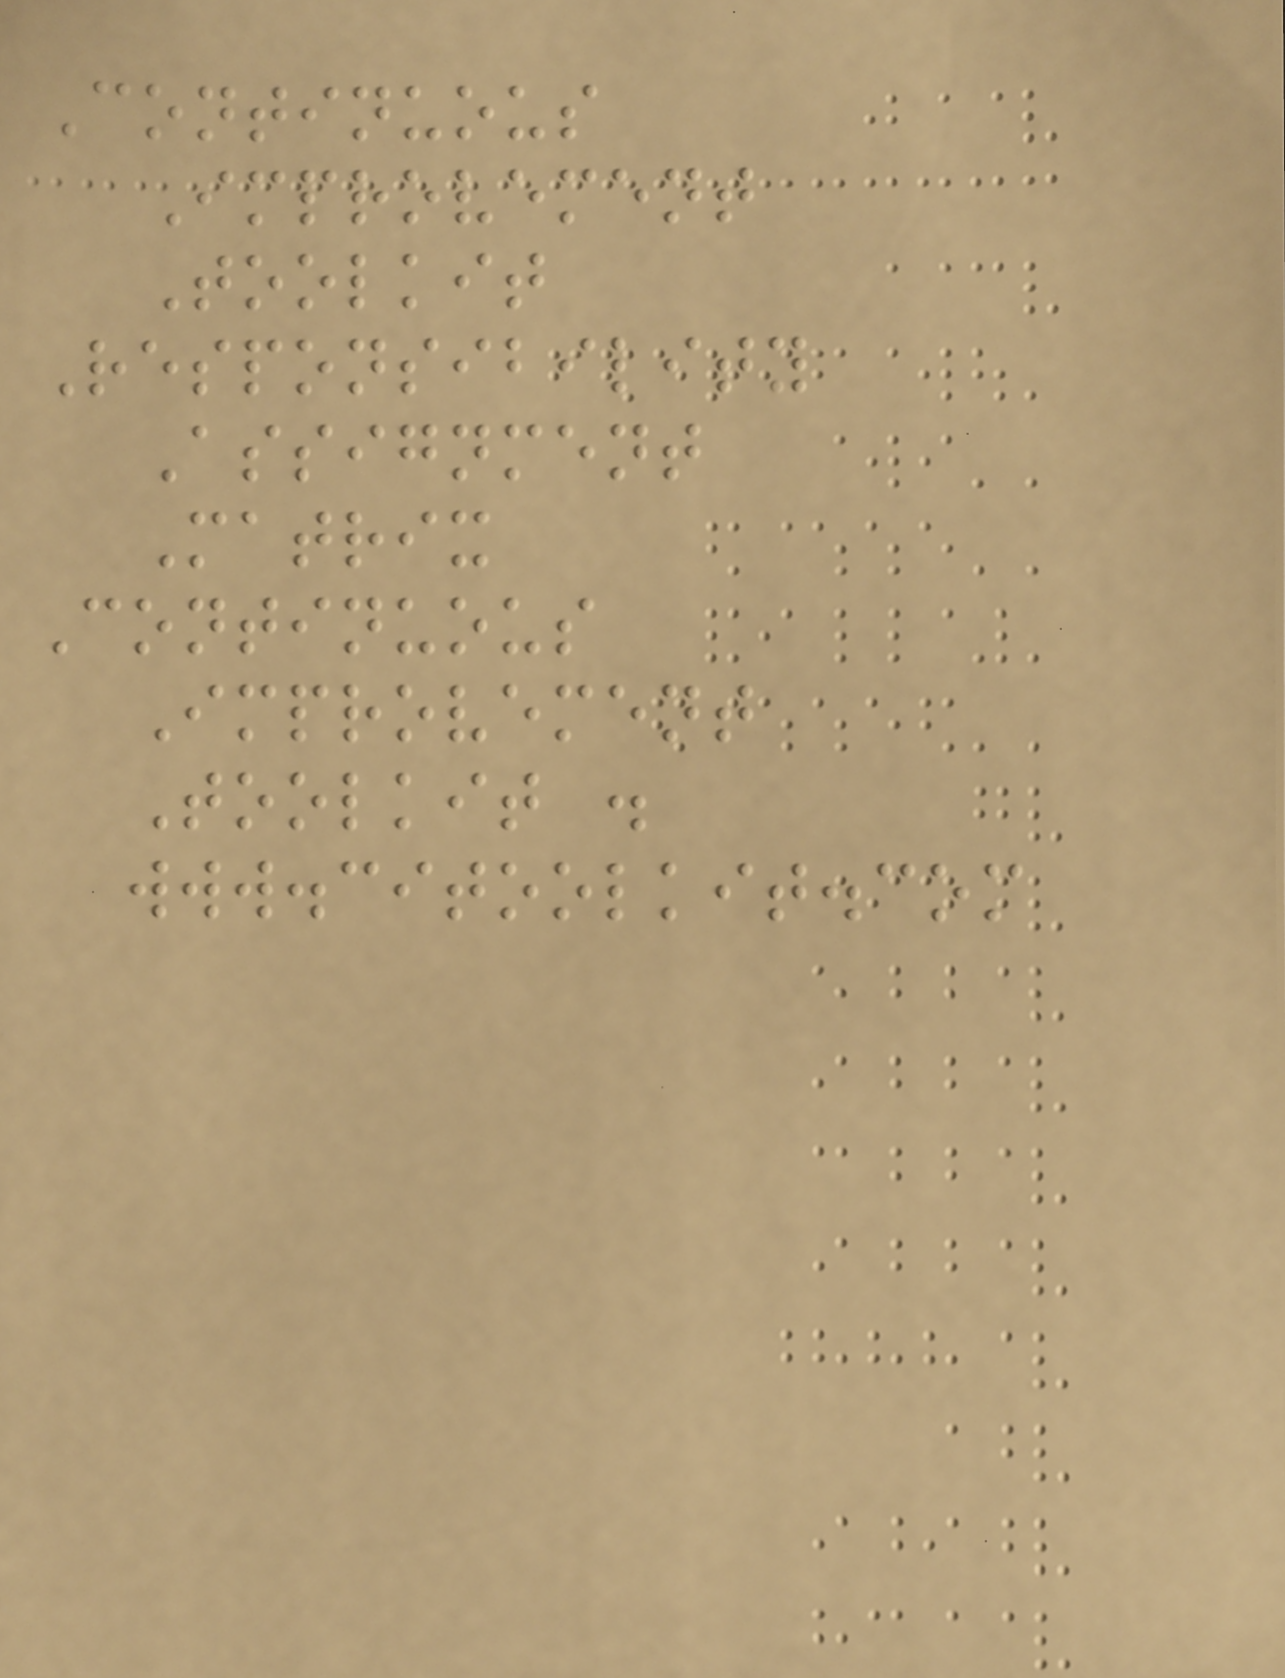Continuous
Improvement
Toolkit
Responsibility
Assignment
Matrix
Continuous
Improvement
Toolkit .
www.citoolkit.com
